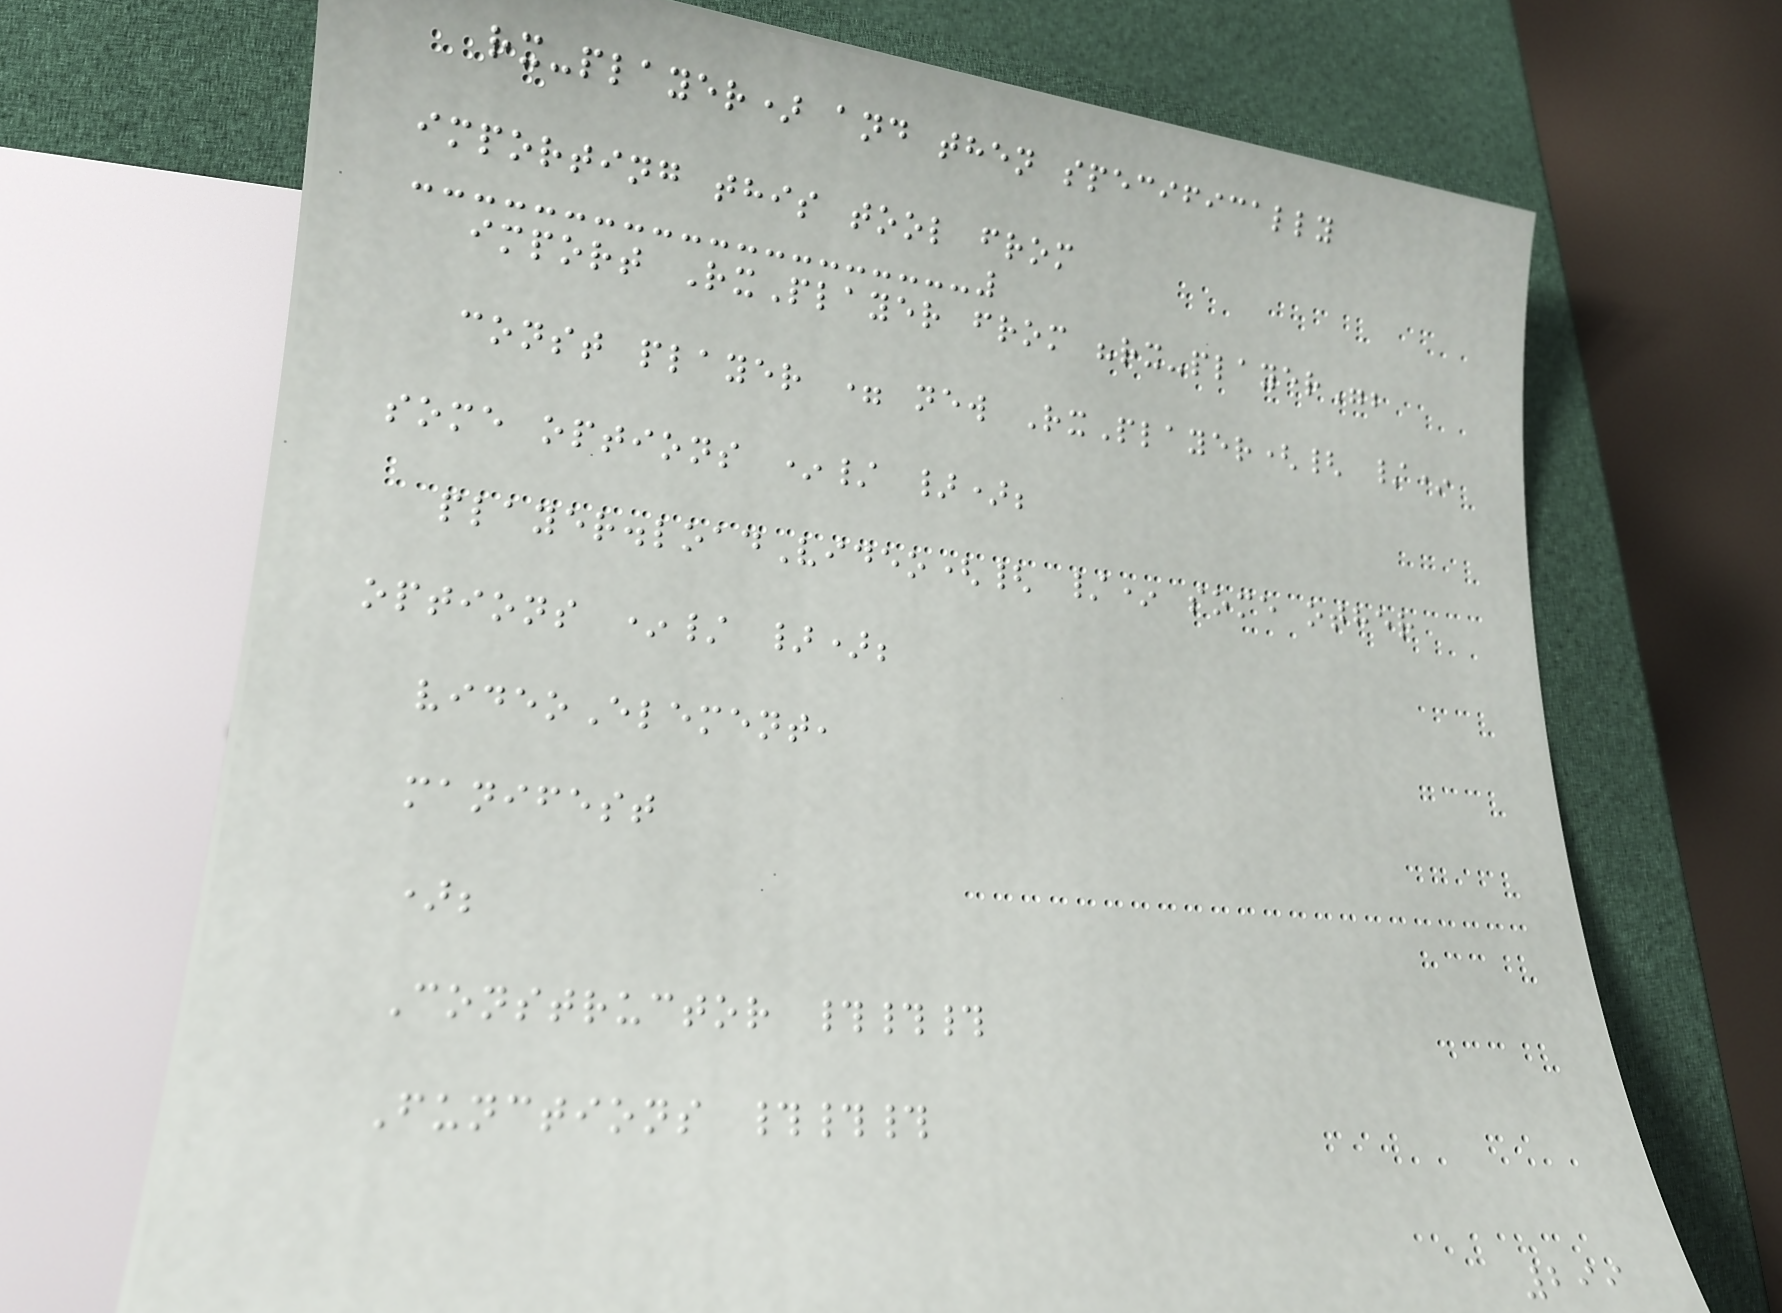rx-player) and then specifically
importing this tool from
import RxPlayer from "rx-player";
const player = new RxPlayer({ /*
some options */ });
player.loadVideo({ /* some other
options */ });
videoElement,
manifest
);
Constructor ###
Functions ###
299
